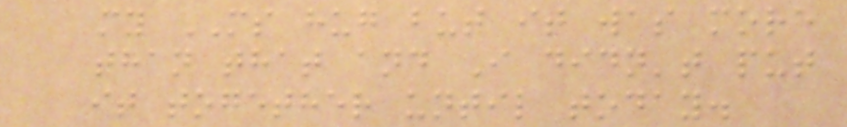my MS hug but it was more
than that and I didn't put
it together until today.
